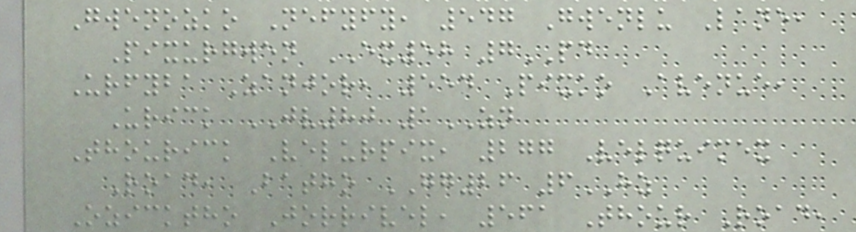Gwenozko Nefyfy, 547 Gwenlu Lane,
Pixurgwen EX58 7PD
Urfyba Zanjor, 554 Pixko Avenue,
Urick JV80 1ZN
Thourick Velurpix, 277 Velquimex
Road, Batho GG26 6HZ
Ozicktho Jorrivel, 561 Thour Road,
